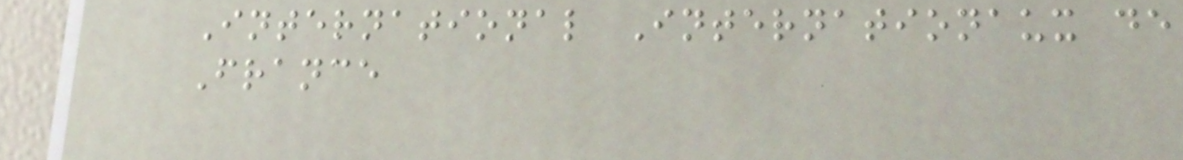International Internationaux de
France
